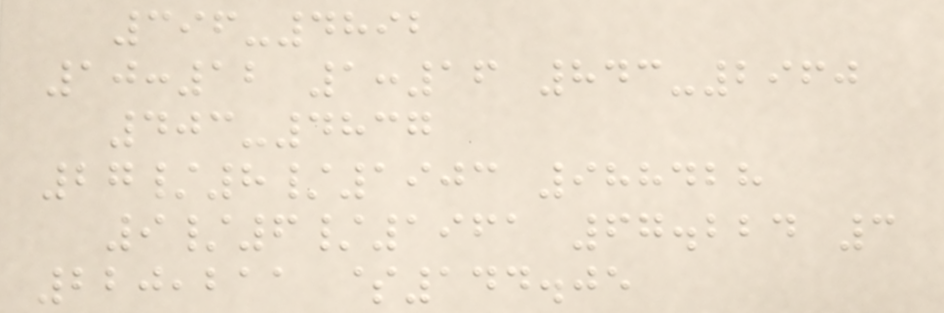396-4892
10:12 1:16 843-2960
403-4837
27/8/1903 988428
9/6/1961 67.224 3
220,211 $144.05
